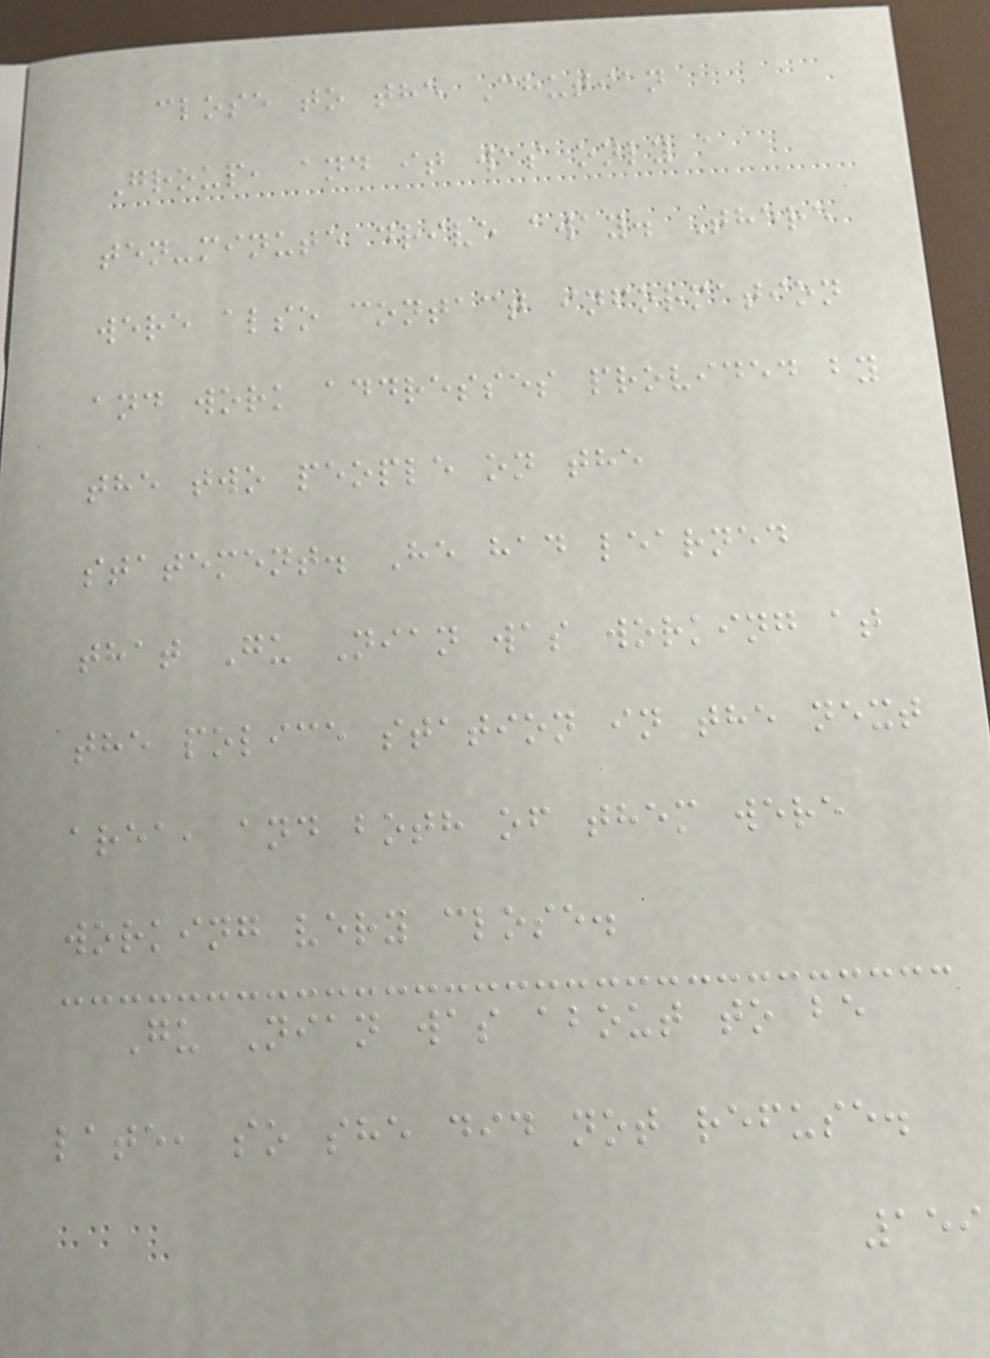close to the Chutian
Group, and it was only a
ten-minute drive away. There
were also contact information
and work addresses provided by
the two people on the
statement. He had learned
that Gu Nian was working at
the police station in the next
area, and both of them were
working very close.
Gu Nian was about to be
late, so she did not refuse.
159
